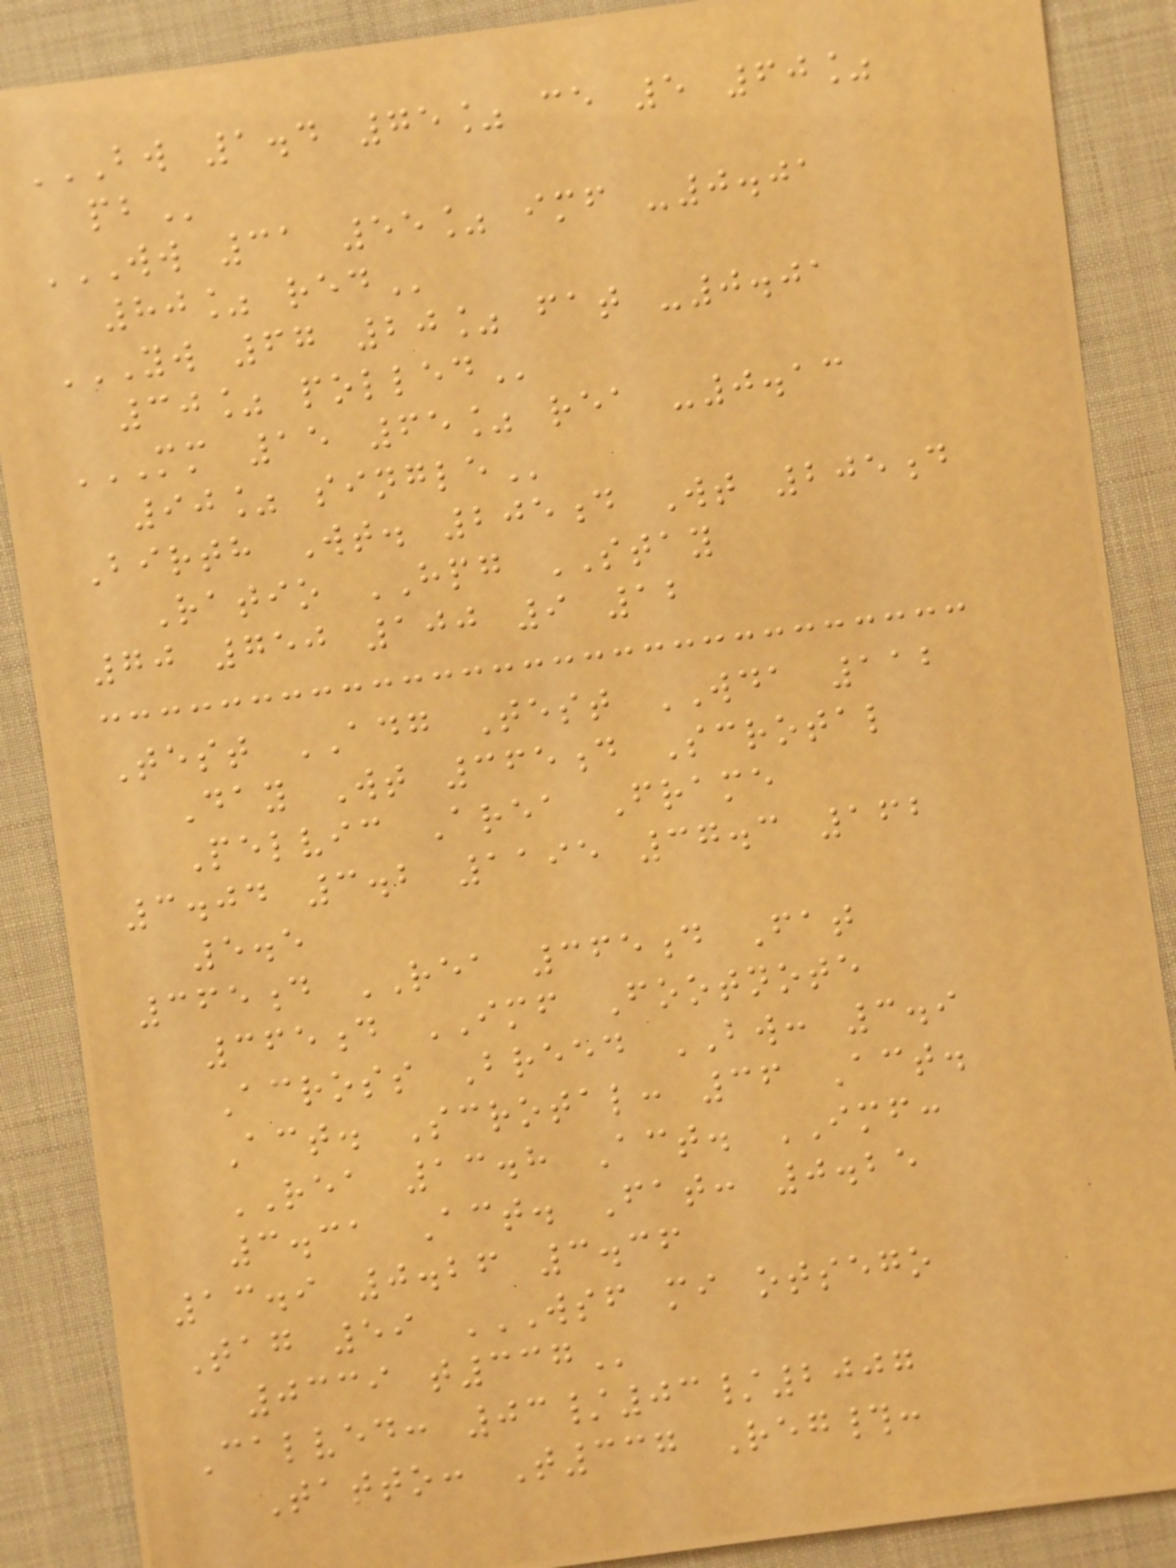BW 1.4 75% CE 5 60%
PB
WW 31 55% IMF -0.01
80% RED
YW 67 20% FAT -0.01
30% POLLED
MM 15 65% REA -0.13
90% SINGLE
Birth Wt. 205d Wt 205d
Ratio HPG STAY
70 750 100 9 12
Test ADG Test WDA 112
Day Wt 365d Scrotal
Pelvic Area Frame
3.04 3.2 1195 37.3 162
5.5
365d REA 365d Fat
365d IMF Footnote
Across Breed BW: 3.9
Act. Scrotal: 36 Act.
REA 13.8 Act. IMF:
3.31 Act. Fat: 0.25
13.9 0.26 3.36
Tag 59 WSF MI OTSEGO
0339 T337
Calved: 03/03/2007
Tatto: T337 Reg#:
